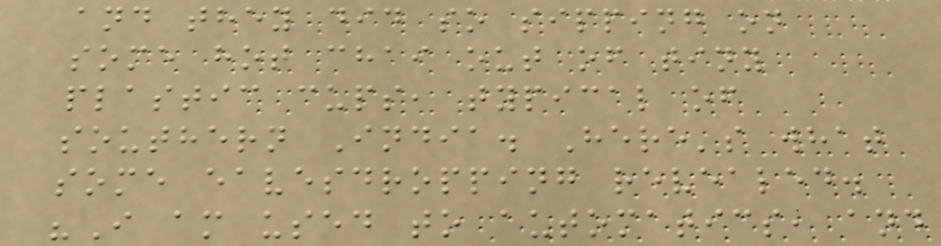and they did so sipping on
some hot chai out of tiny
plastic cups, typical of
southern India. Here's what
some eavesdropping revealed.
"I am used to automatics, and
